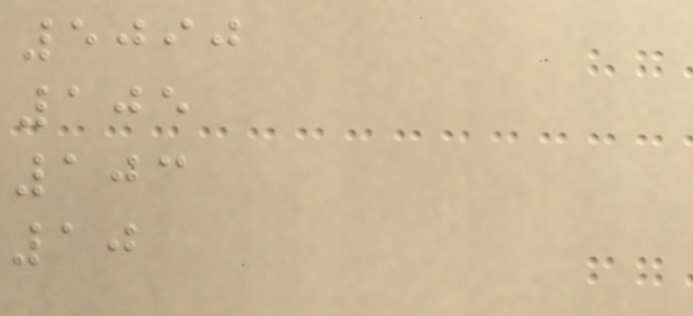5090
105
103
10
